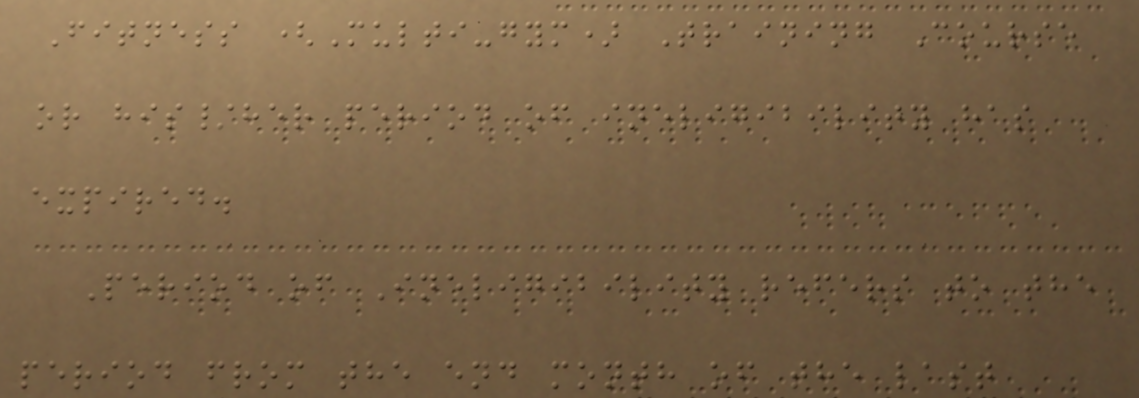Fitness (Multi-gym) Training Course
or his/her period of ineligibility has
expired.
Period of Ineligibility refers to the
period from the end month of the last
